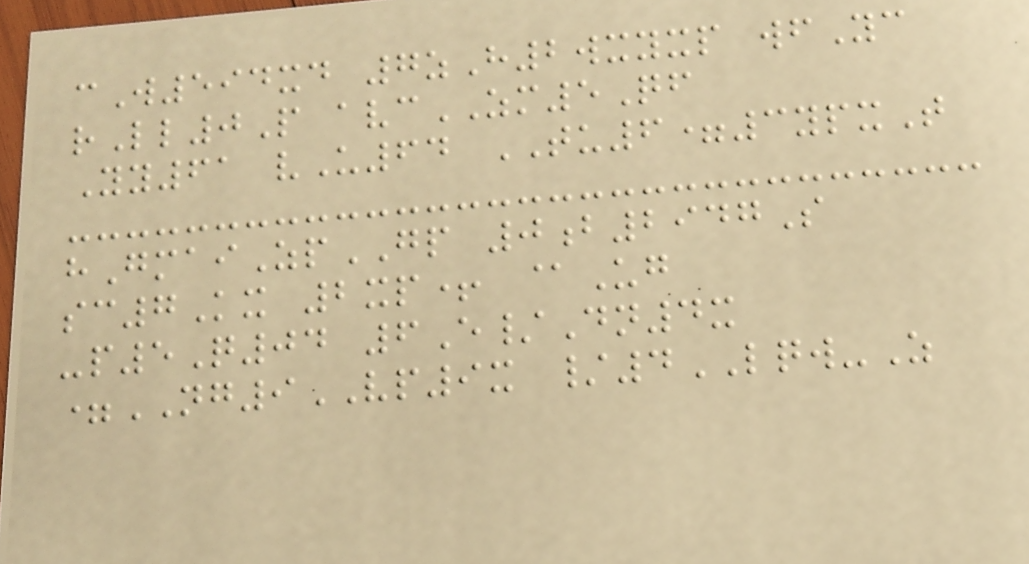cW594xd 7zH2wxyxp wfYc
rLl0P avcZM5Qf
Yy61 vU64 TU6=3ypxT
hGmaiZpGP 0b2947S
sc7Kx 2xp+ @Ug
-p5Q04 6E/Dn4x
=NG9VP9x /4LQW-Z
